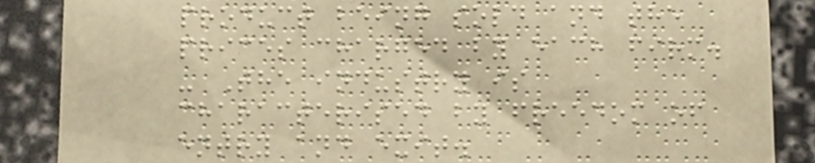product being sold and the
prices charged by each firm.
- The industry is
characterised by freedom of
entry and exit.
